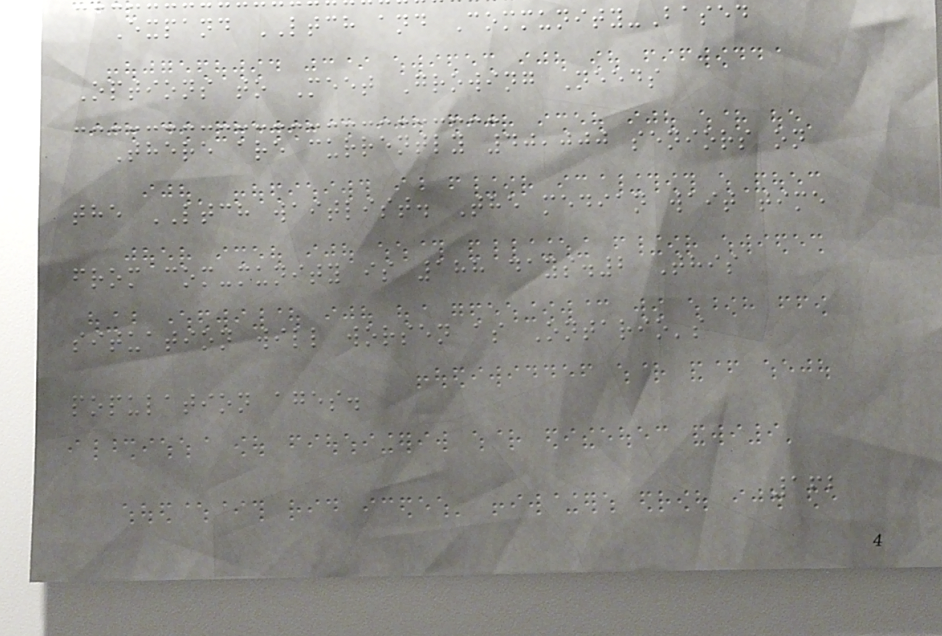Expand LTCH and Community-Based
Options to Meet Growing Needs
There are currently 40,000 seniors on
the LTCH waitlist. The median wait time
from com-munity is 188 days.2 This
situation will worsen as Ontario's
population ages.
162
